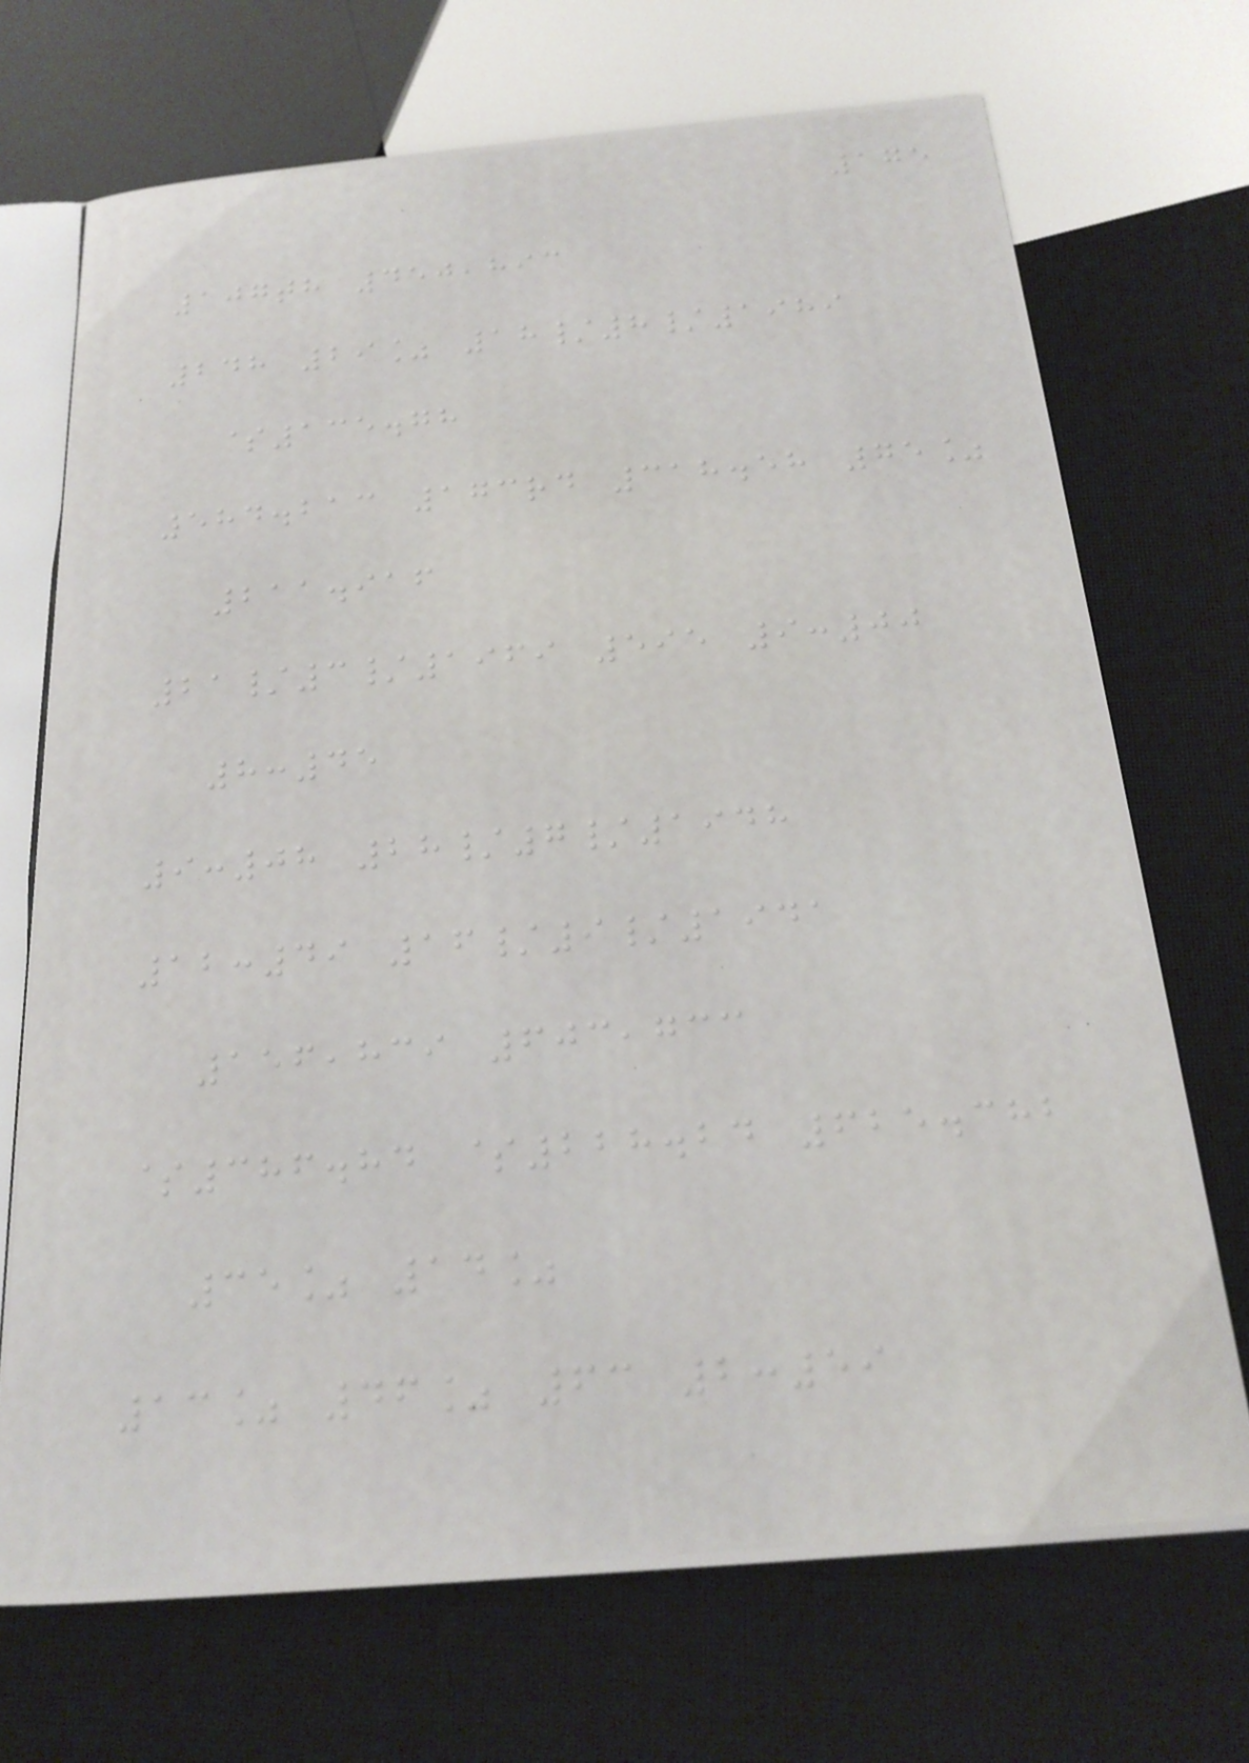175
107th 450,893
248 29% 18/8/1989
$135.78
584.213 173rd 318.58 75%
211.916
21/3/1969 595 9:00
8:45
9:08 28/7/1948
12:49 16/9/1941
156,839 603,733
$386.84 $228.24 625.382
35% 14%
13% 46% 63 2:59
